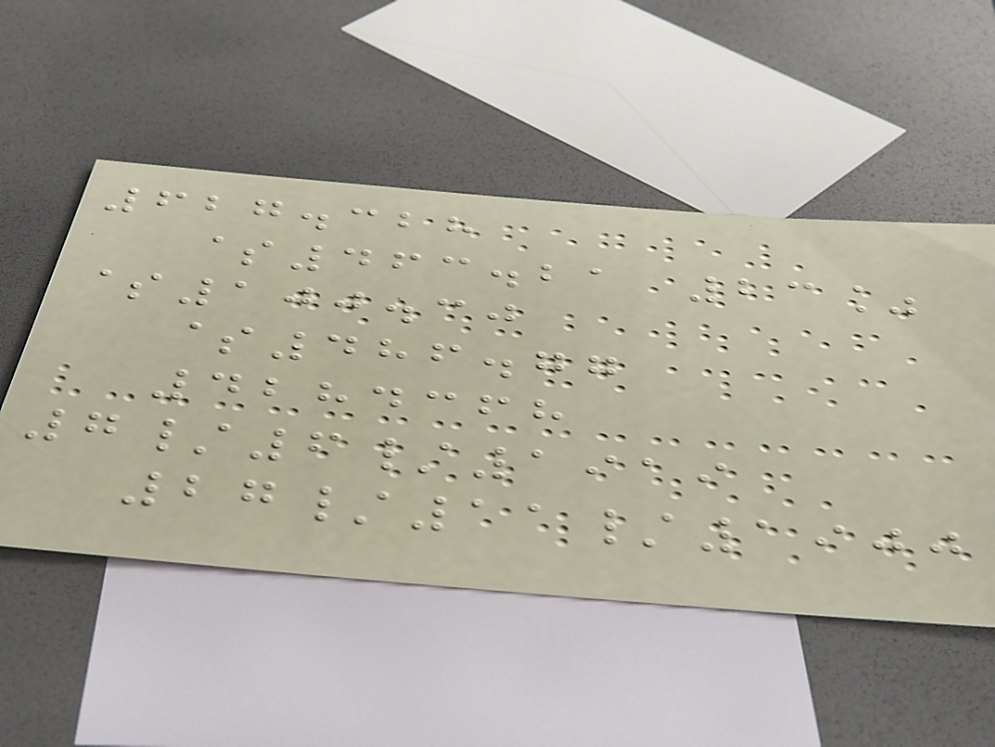627.328
$463.21 23%
$100.30
$486.77
4284368
7/6/1919
27/11/1900
